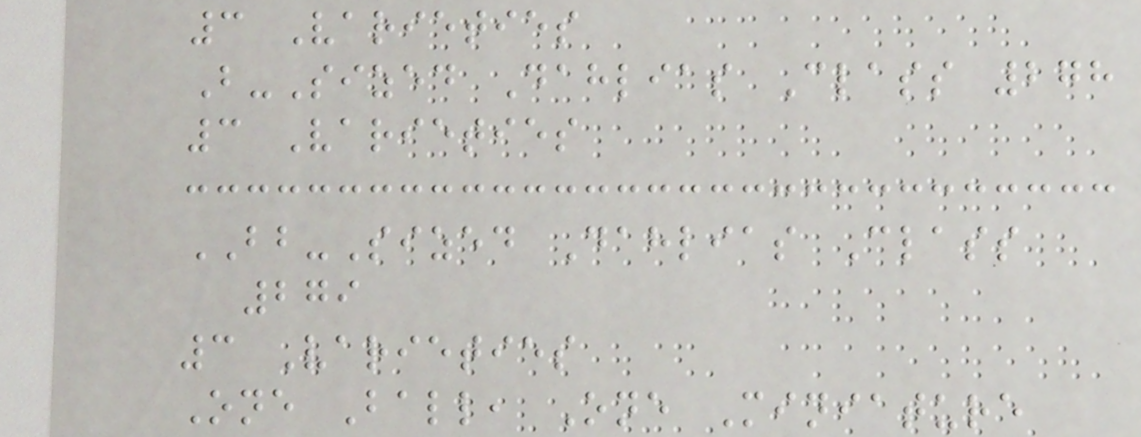3 Varieties
B-Sized Dahlias Class 278
3 Varieties
BB-Sized Dahlias Class
279
3 Varieties
One Ball, One Miniature
